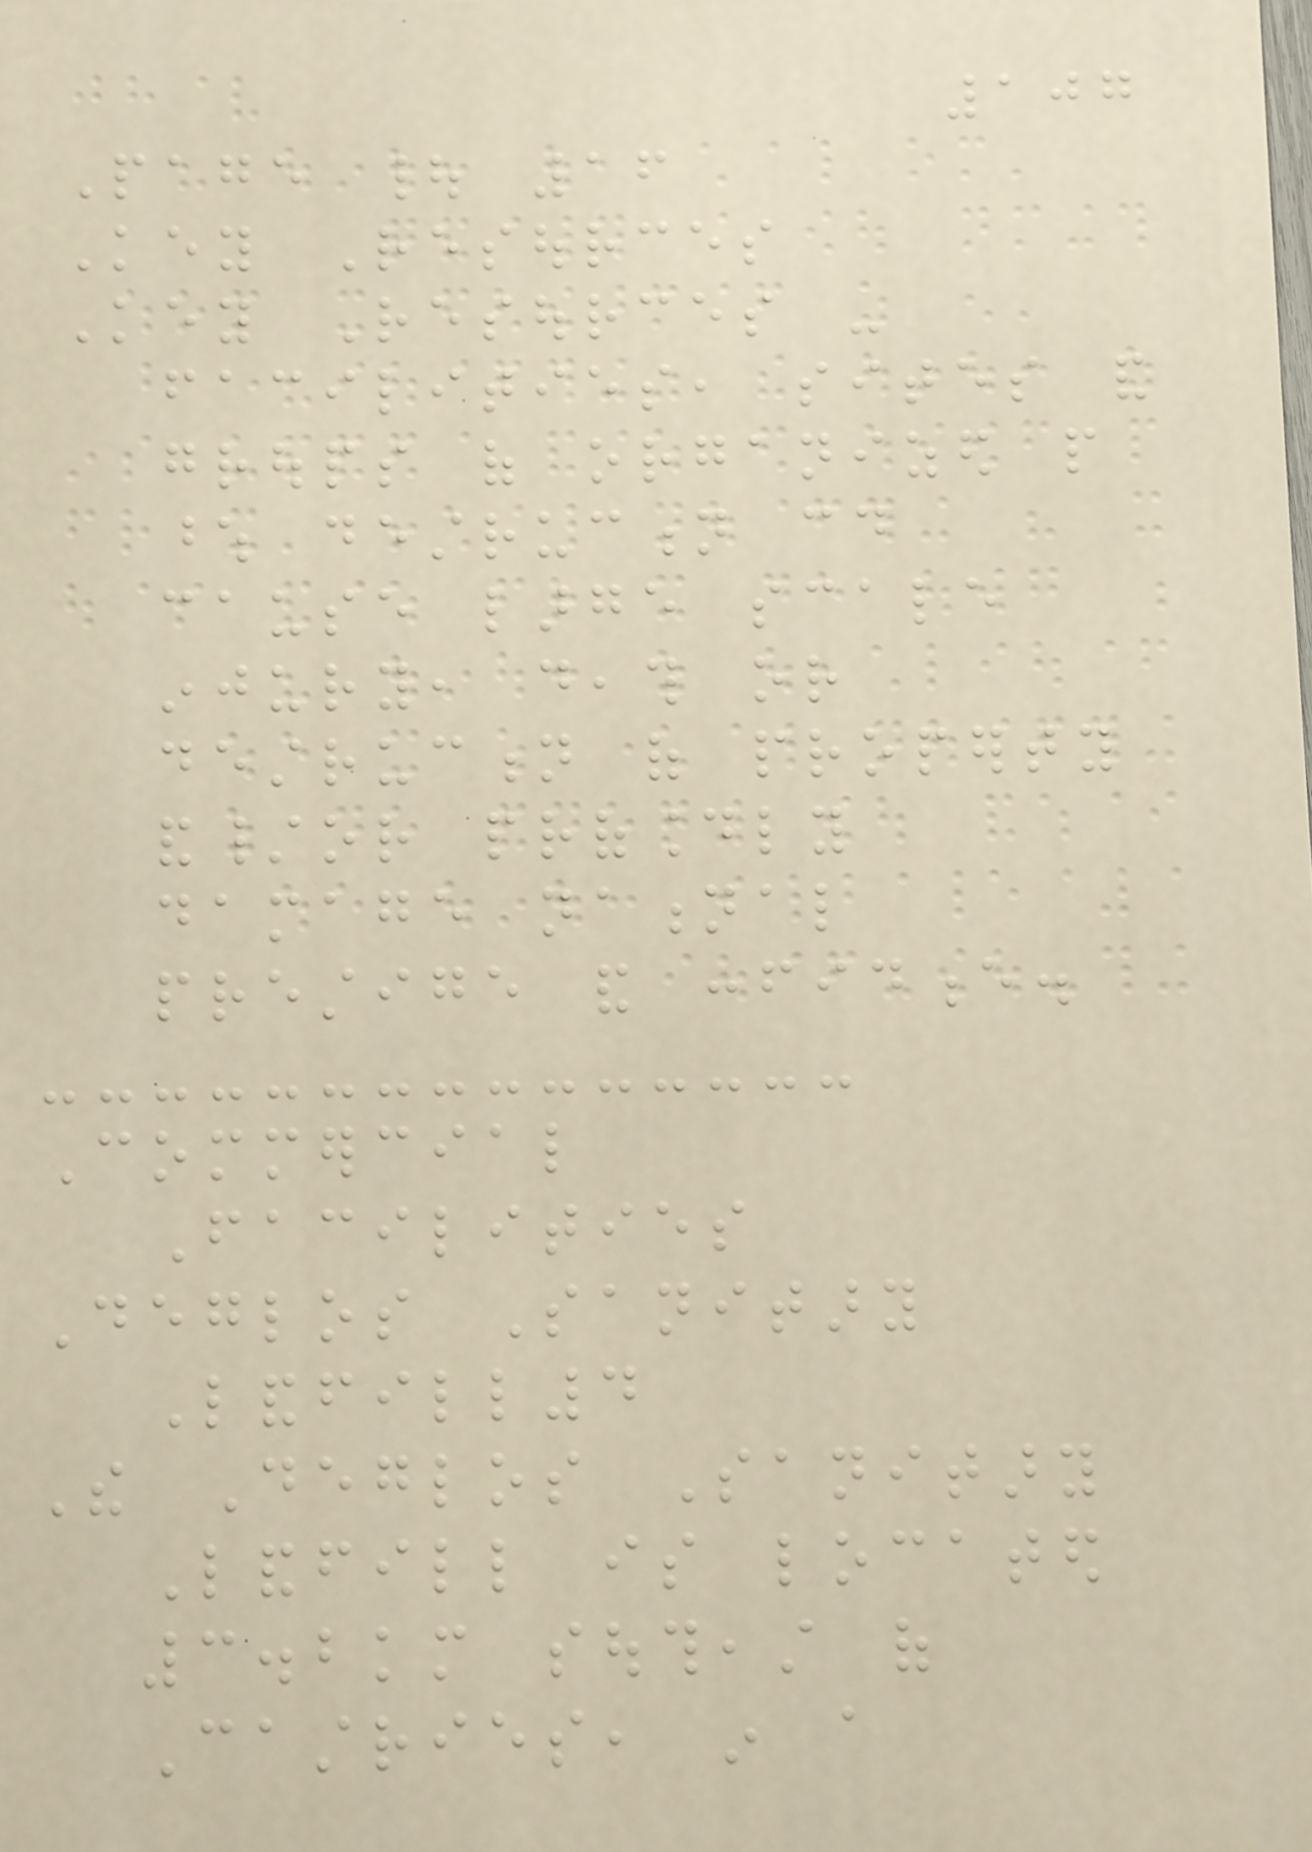107
Page | 16
Key Resources
Key Resources -
facilities, sites and
groups of organized people
whose destruction could
cause large scale
injury, death or
destruction of property
and/or profoundly
damage national
prestige and confidence.
Commercial
Facilities
Deglos Sanitary
Landfill4
The Deglos Sanitary
Landfill is located
3.2km southeast of
Castries, in a
